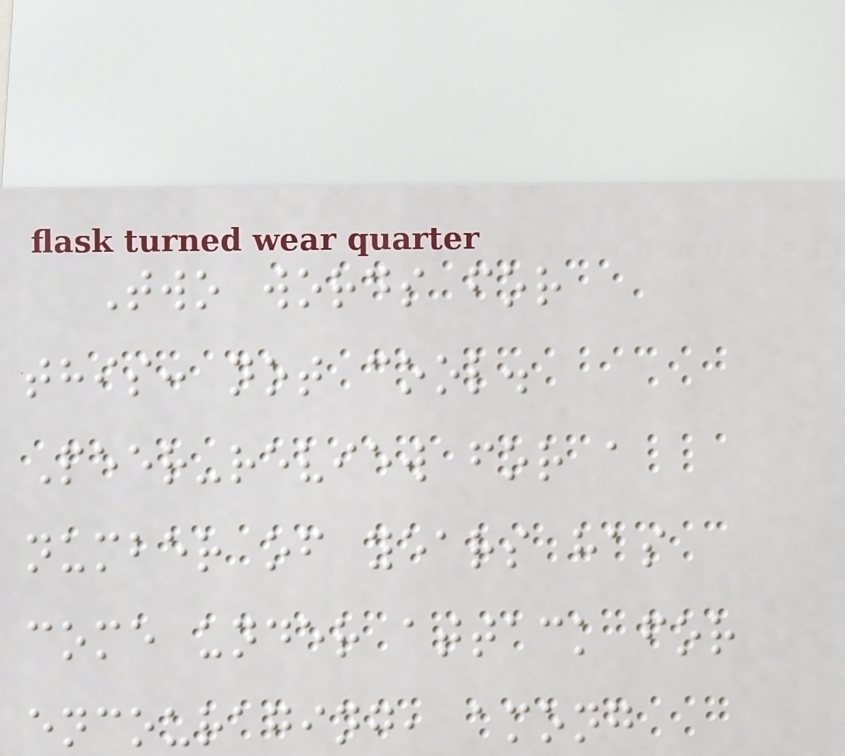Two words for
this: not cool.
Peer-review for a
number of years has
come under attack for
encouraging, among
